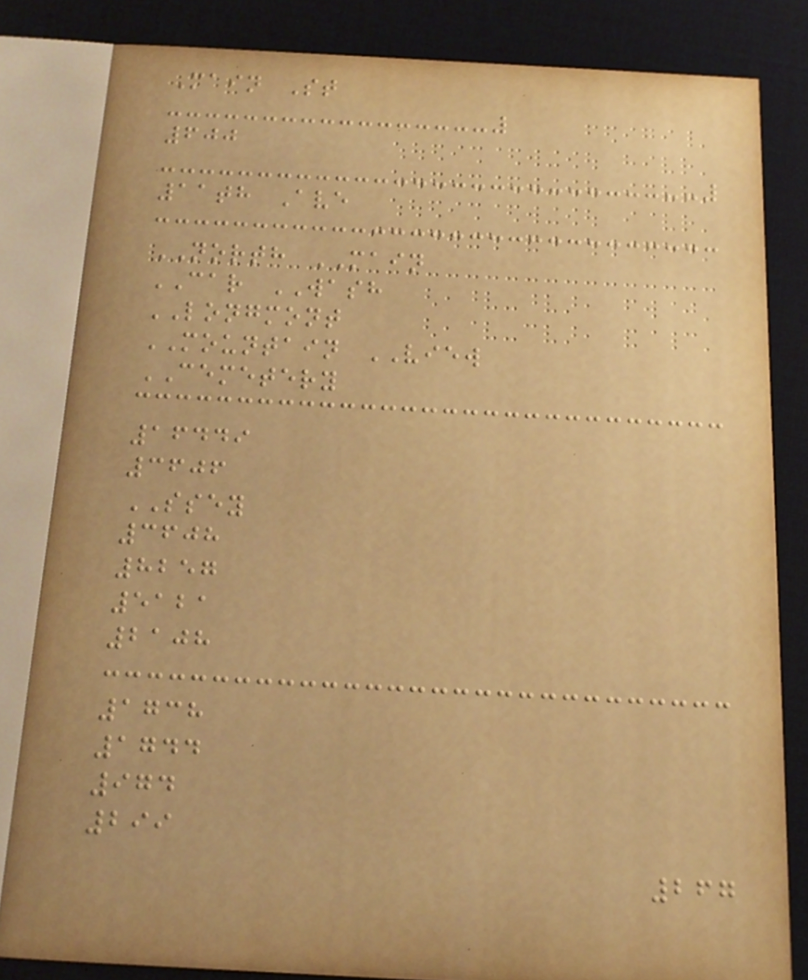Main St
600
11th Ave
NORTH MAIN
CAR WASH
LONGMONT
MOUNTAIN VIEW
CEMETERY
16449
3606
SSEY
3608
8257
5121
2108
1738
1744
974
299
267
